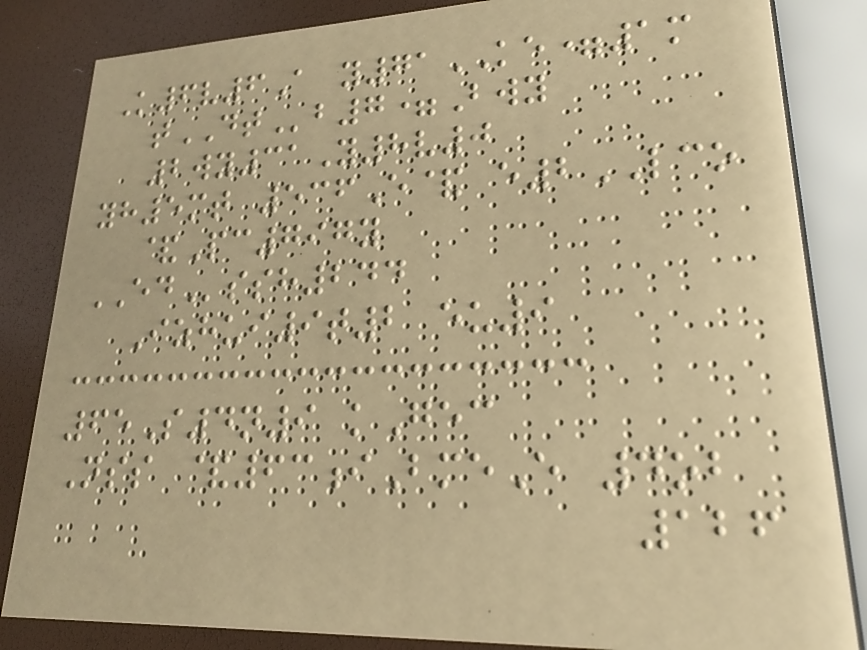K6v6A y71KE=1m
tDTb7=Bwy
2wy31Y8v0
yh5mt 536E& e2LCO
&Pc797y
EDssh244
Izhui9t2 eu9
65S4n9 kGec
Nss &63iBmeE 4ob
126
